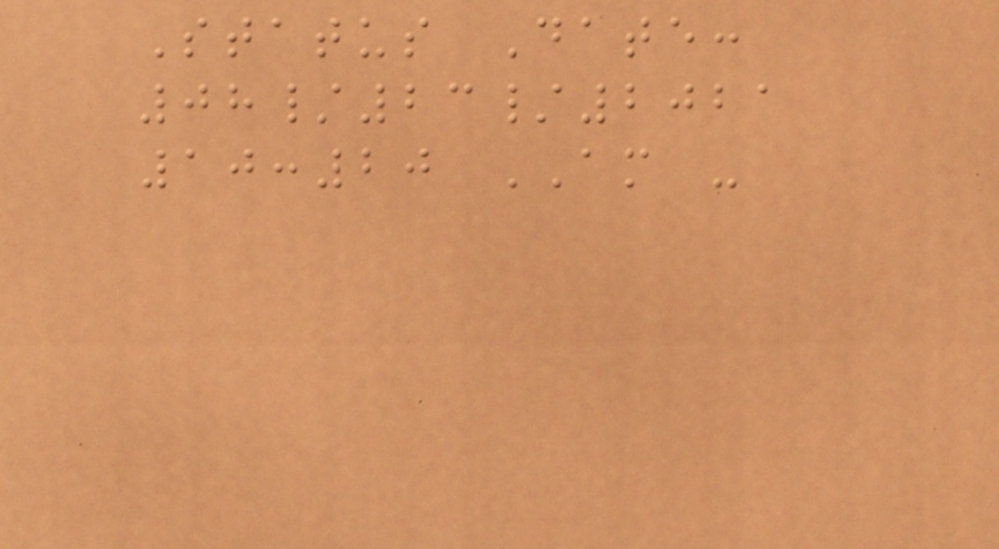Status Date:
08/23/2021
10:20 AM -
